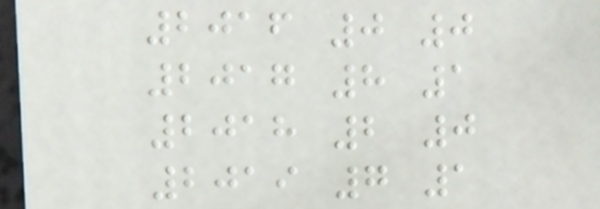2016 0 0
2017 8 1
2018 2 0
2019 7 1
